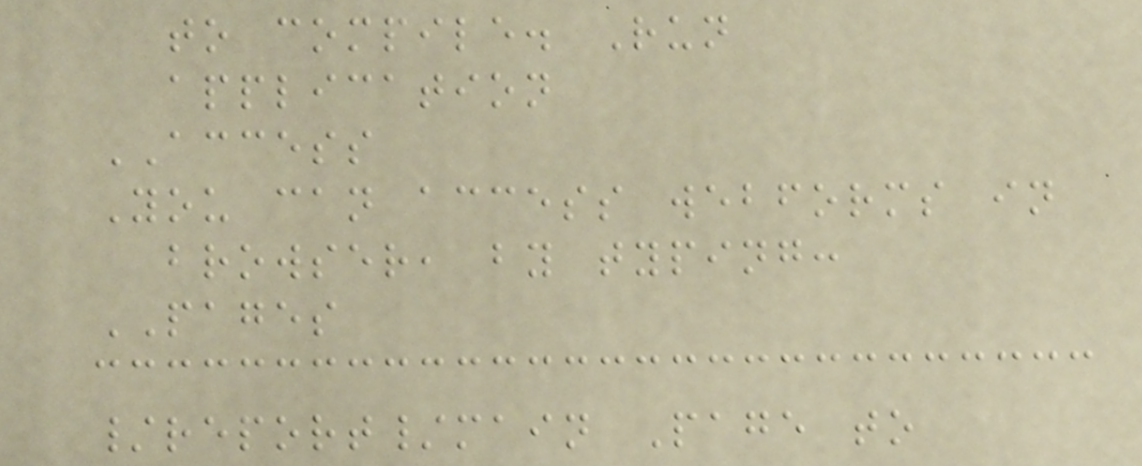to compile. Run
application
ACCESS
You can access webforms in
browser, by typing:
PAGES
/report/main Page to
